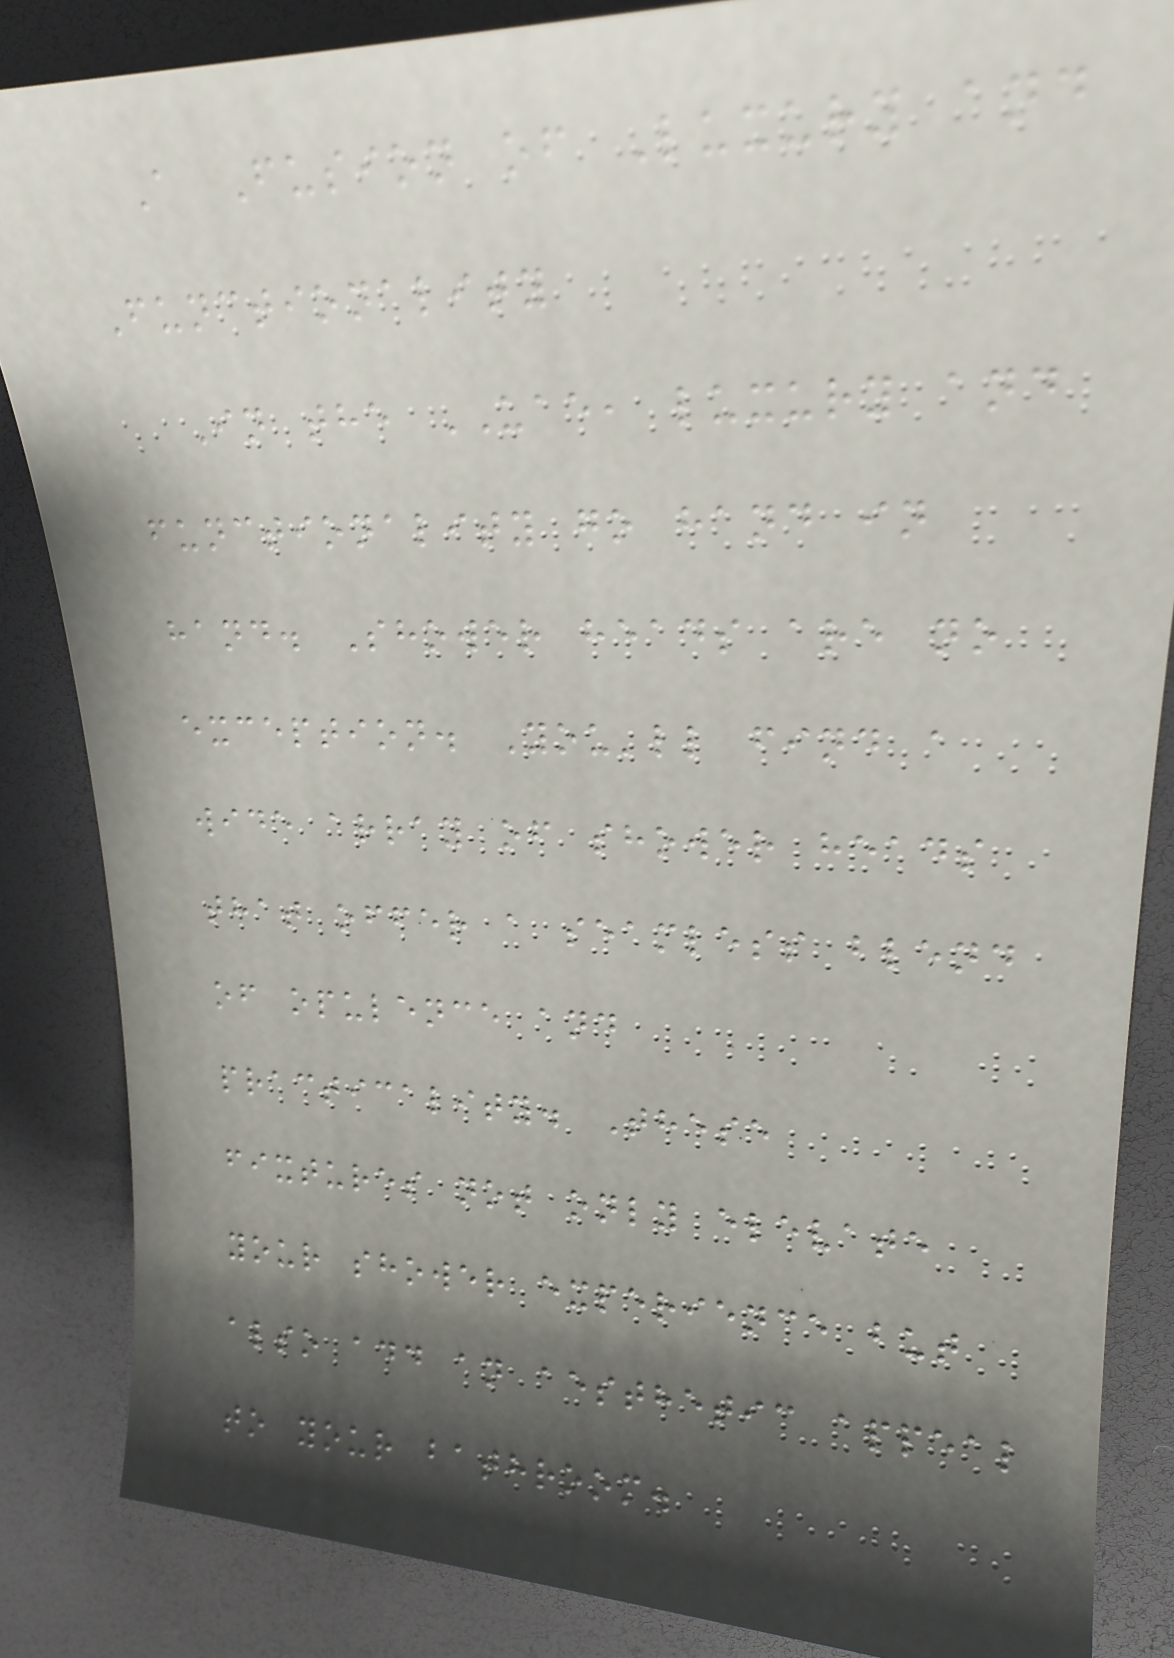A Fusion of Luxury and
Functionality
In the UAE, luxury and
functionality go hand in
hand. Shower heads are no
exception. You'll find a
wide array of shower heads
that offer a seamless blend
of opulence and
practicality. These
fixtures not only elevate
your shower experience but
also add an aesthetic appeal
to your bathroom.
